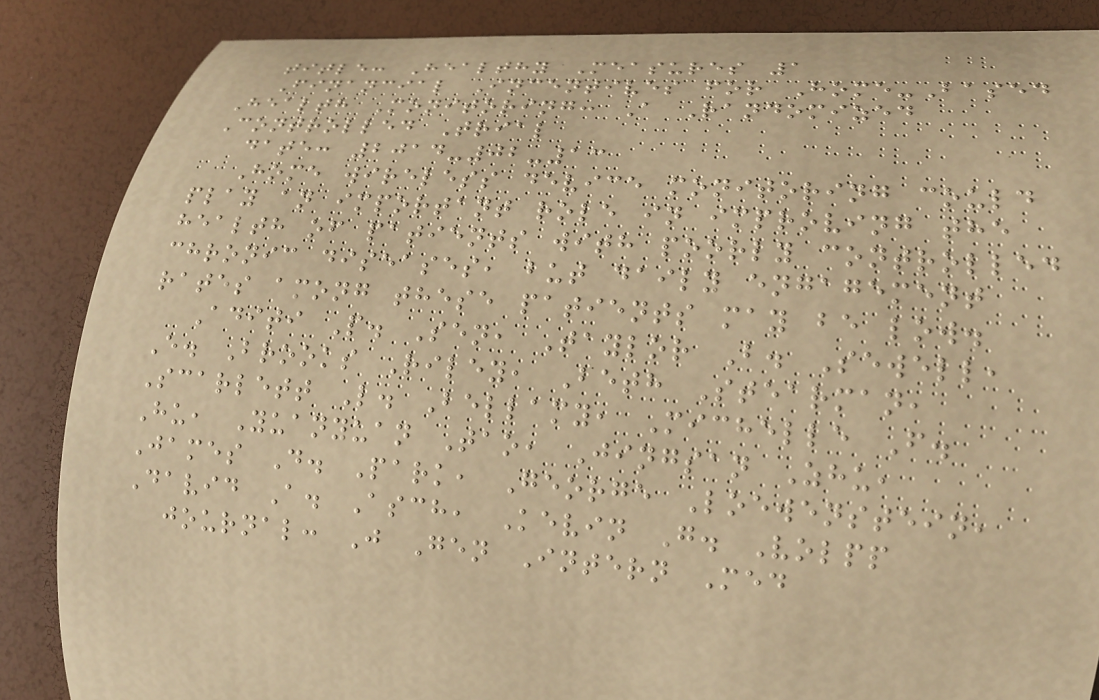title: Healthy Measures 1
Financial Incentives for Home-Based
Health Monitoring: A Randomized
Controlled Trial
date: 2014-02-13
Home wireless device monitoring could
play an important role in improving the
health of patients with poorly controlled
chronic diseases, but daily engagement
rates among these patients may be low.
Aditi P. Sen, Taylor B. Sewell,
E. Brooks Riley, Beth Stearman,
Scarlett L. Bellamy, Michelle F.
Hu, Yuanyuan Tao, Jingsan Zhu,
James D. Park, George Loewenstein,
David A. Asch, Kevin G. Volpp
journal: J Gen Intern Med
